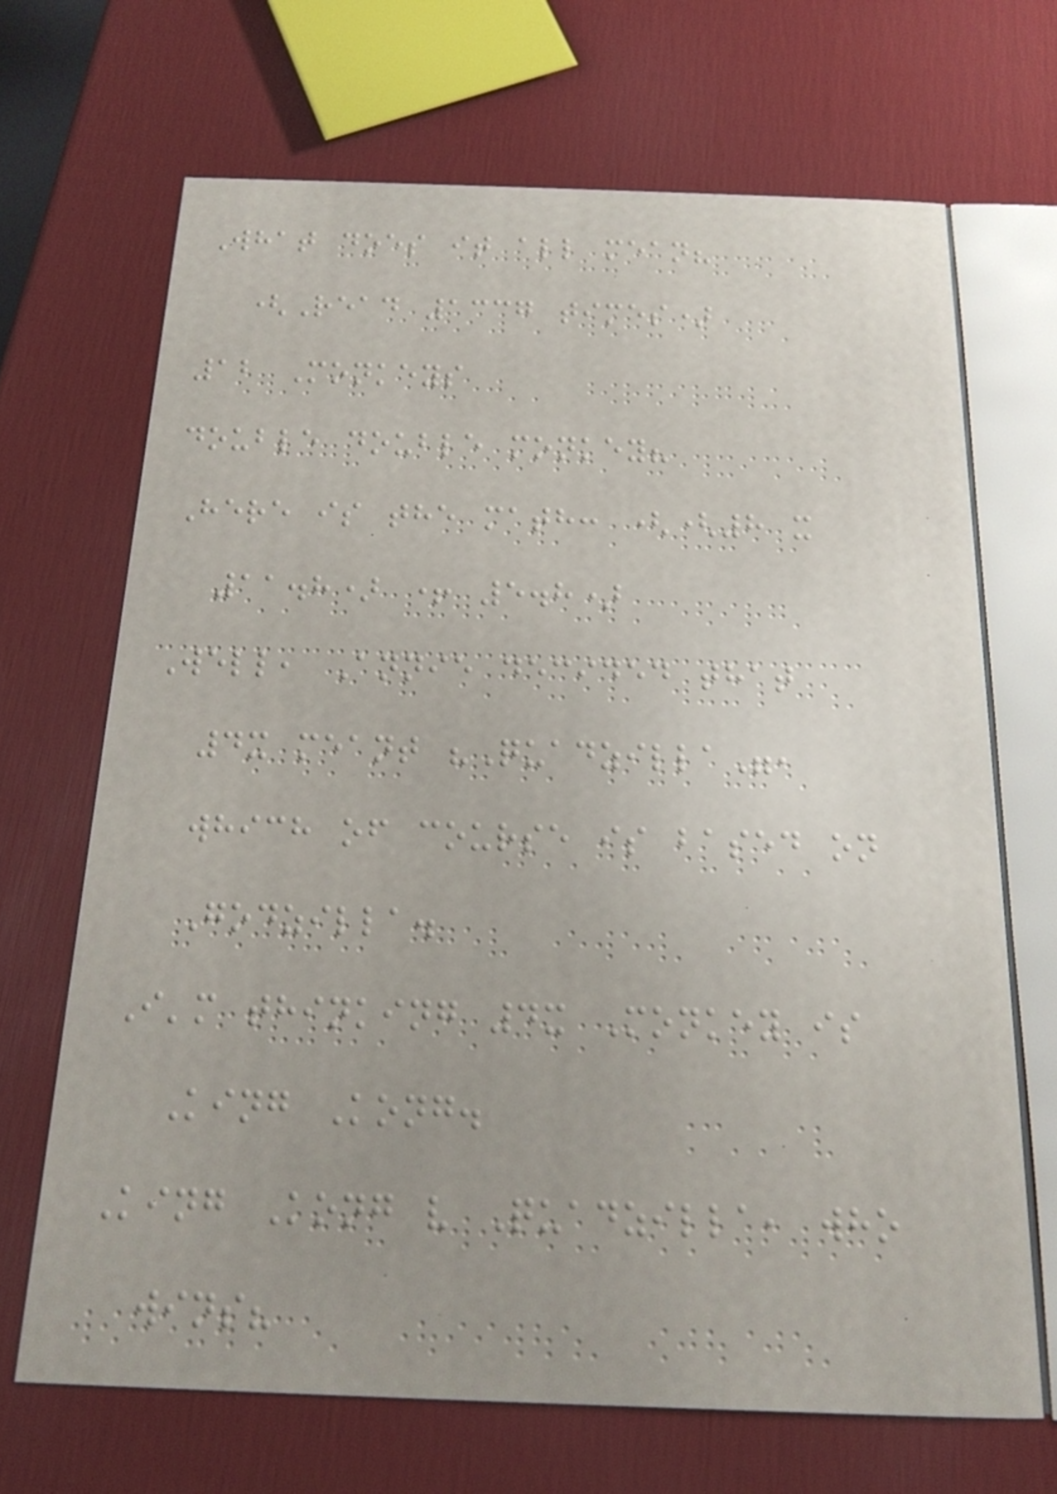What does it all mean?
(Read 1337 times)
12 Monkeys
double double monkey?
Here is the math: ((8 x
11.8) + 5.8)
Well, Annie decided that
4x meant "Quadzilla",
which of course is based on
Godzilla.
I'm thinking 4x Monkey is
King Kong.
King Kong v Quadzilla, who
wins?
